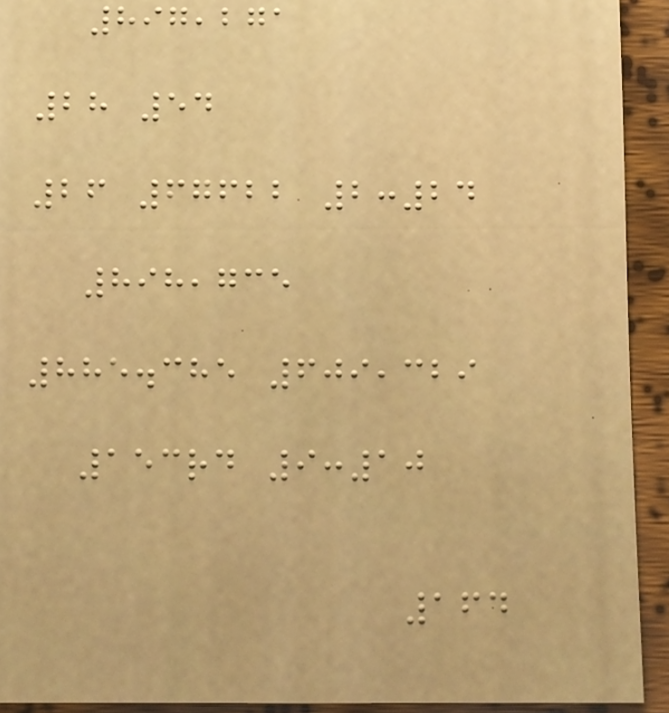897,271
28 54
26 67622 2:24
898,735
885.385 609,329
153rd 9:10
164
